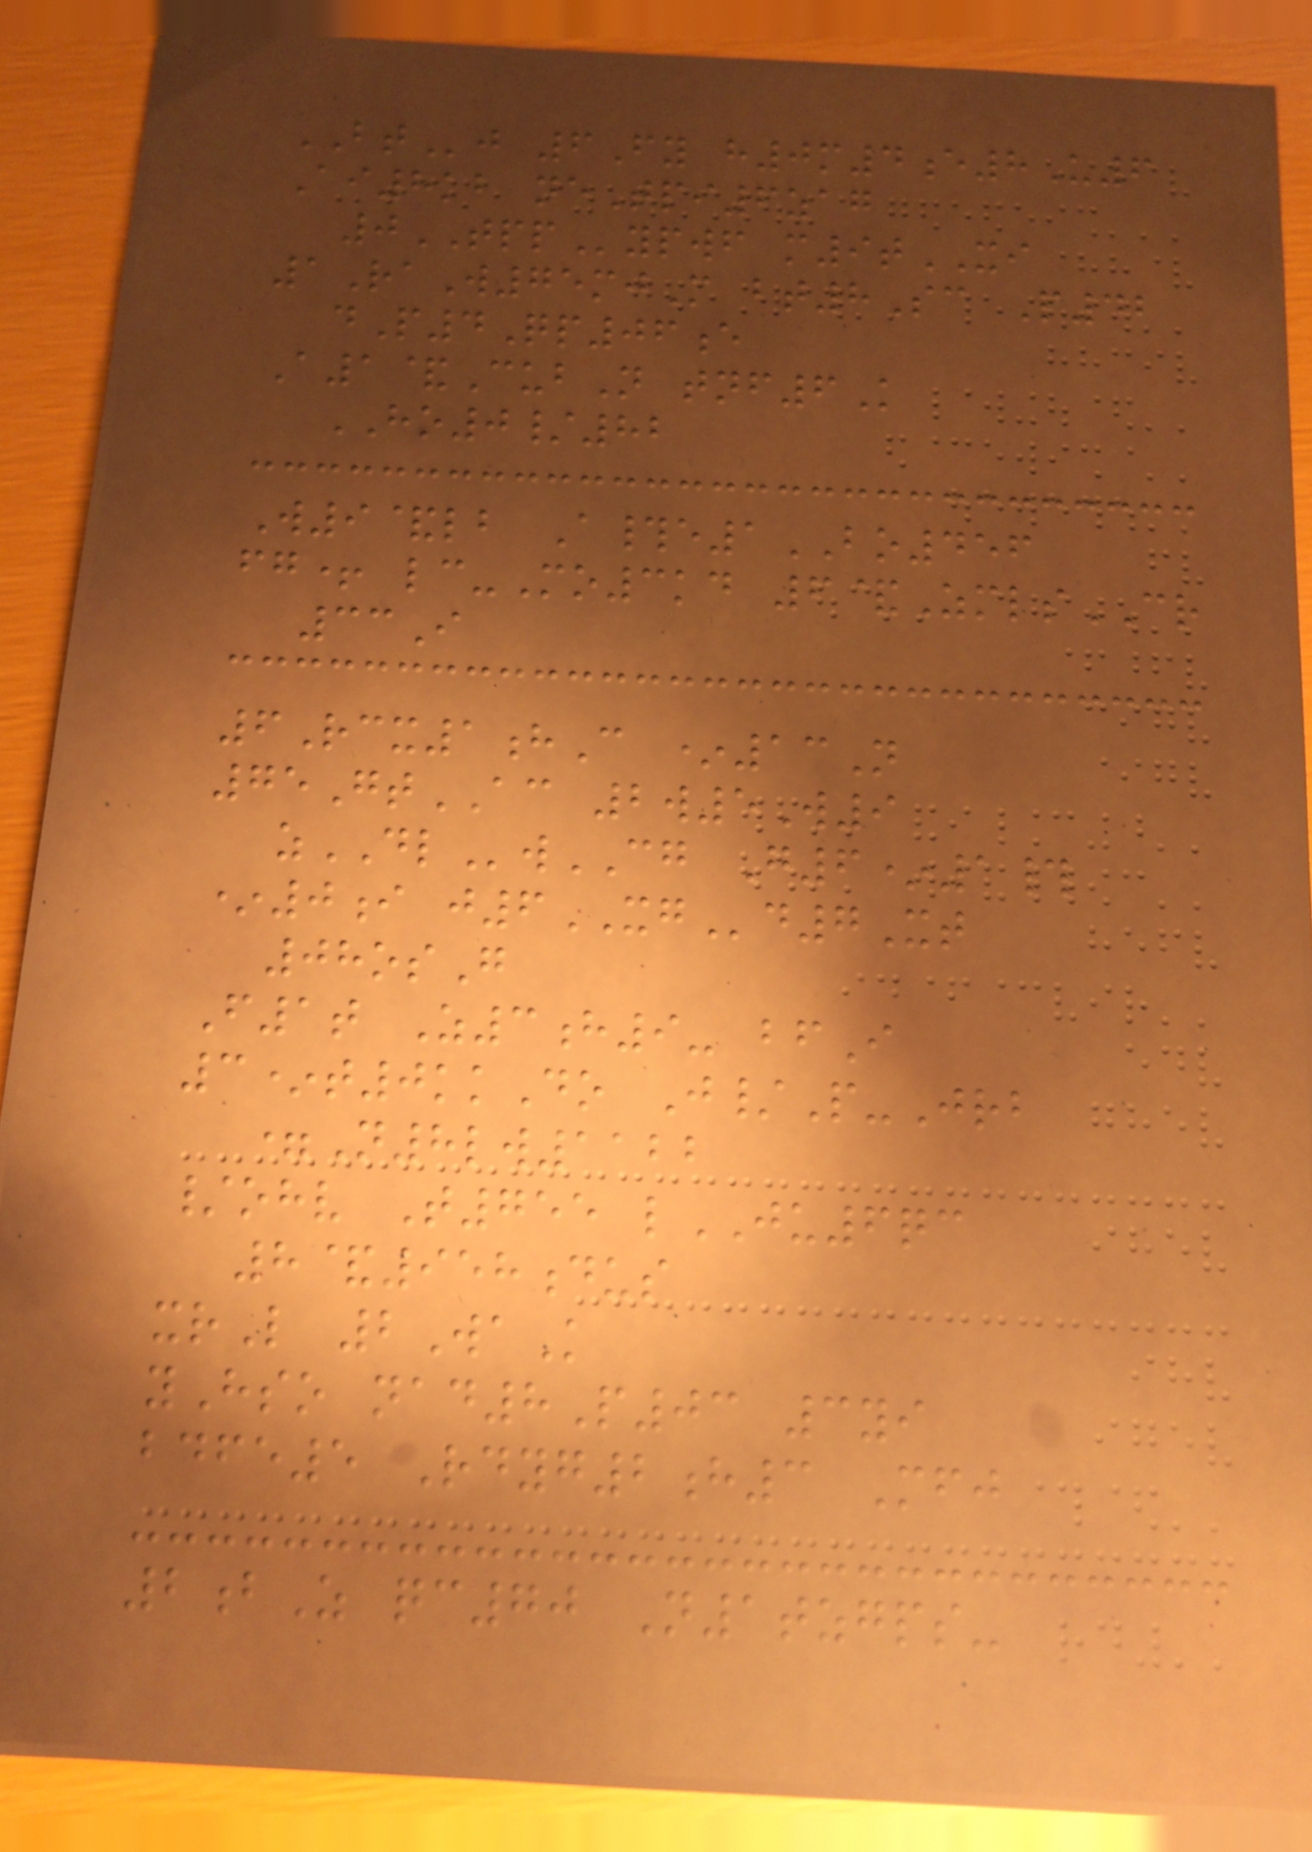BTj 6Fy h0m4e8U6
Ai8kb neTpi6zag
0TPPypwf m9tXI
1RaW75mjM bt8Sc P42
dP4Qp06e
A1&CubN tnf6K
HO0/82
W9&lb A#e1BO456
fg+ lc-Mo3kd 6&ZmlsCR
33I
6Rcx1hC *13N
75GtAC 2w5W9
zDLwCG G6*1#
*0i j6XGd7Xt
08osG
F1t Z3h9- bfI
3*t0kkDo J/P-Jrb
=N8lw1122
/ohv T755 lJU6qc
8&958dus
xrL 2WaK
yHso nad8P03 3yi
bdfe5 Rdyg2h3 Mfj
2bZ qc70 N1tzgps-
